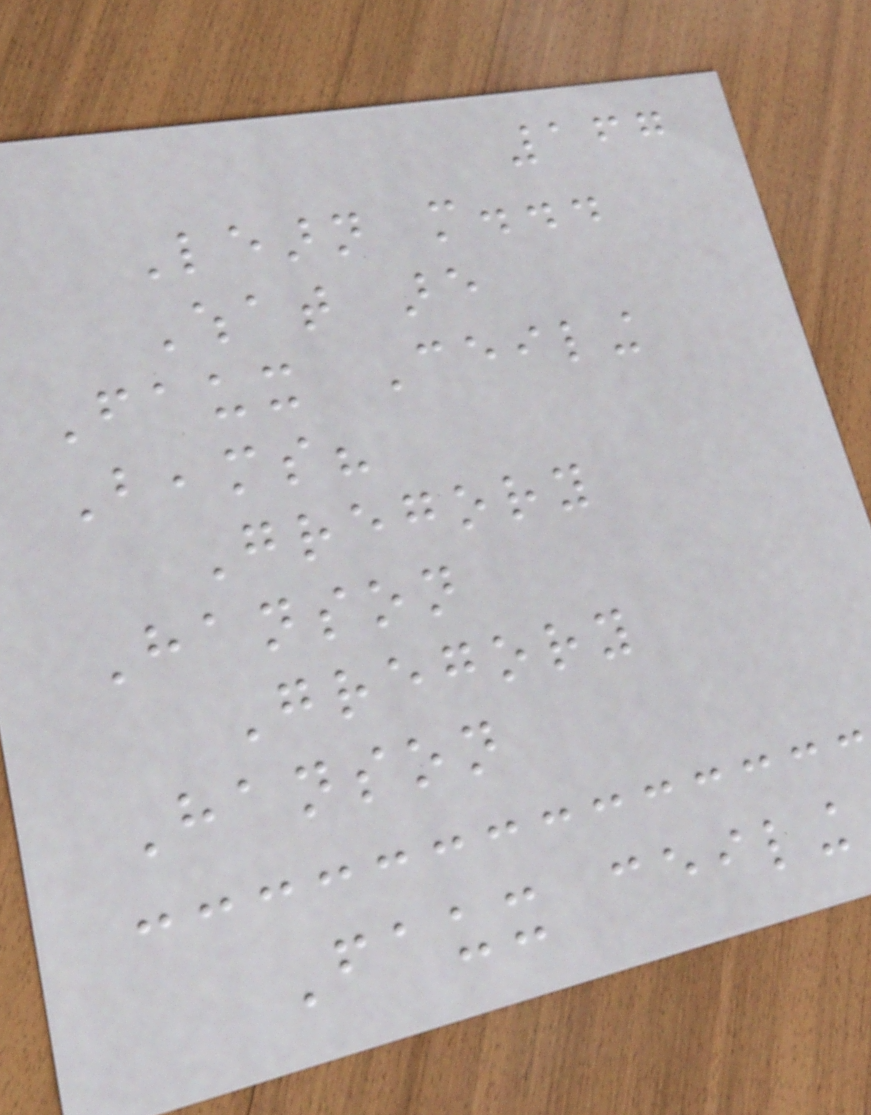167
Learn more...
What are
Faux Ceiling
Beams?
Gregory
Hanson
Gregory
Hanson
Faux ceiling
